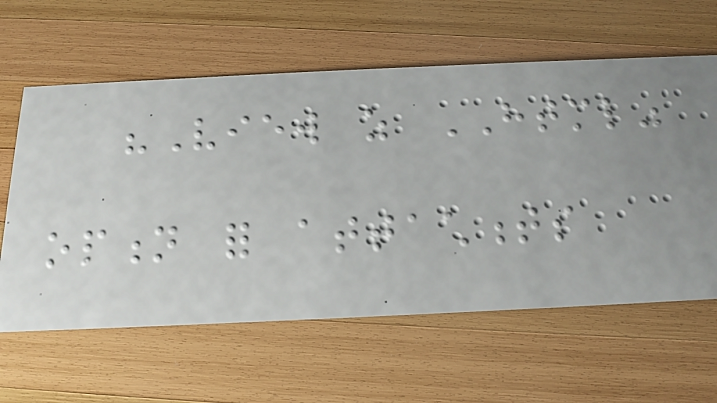"View as HTML"
option for attachments
